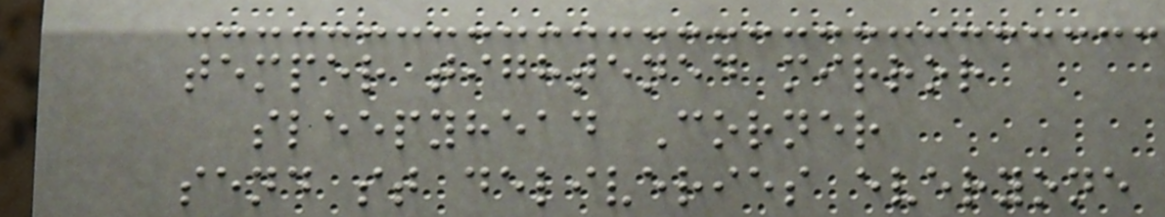temper tightened mirror
sleepyhead Corner
send st deliveries everyone
